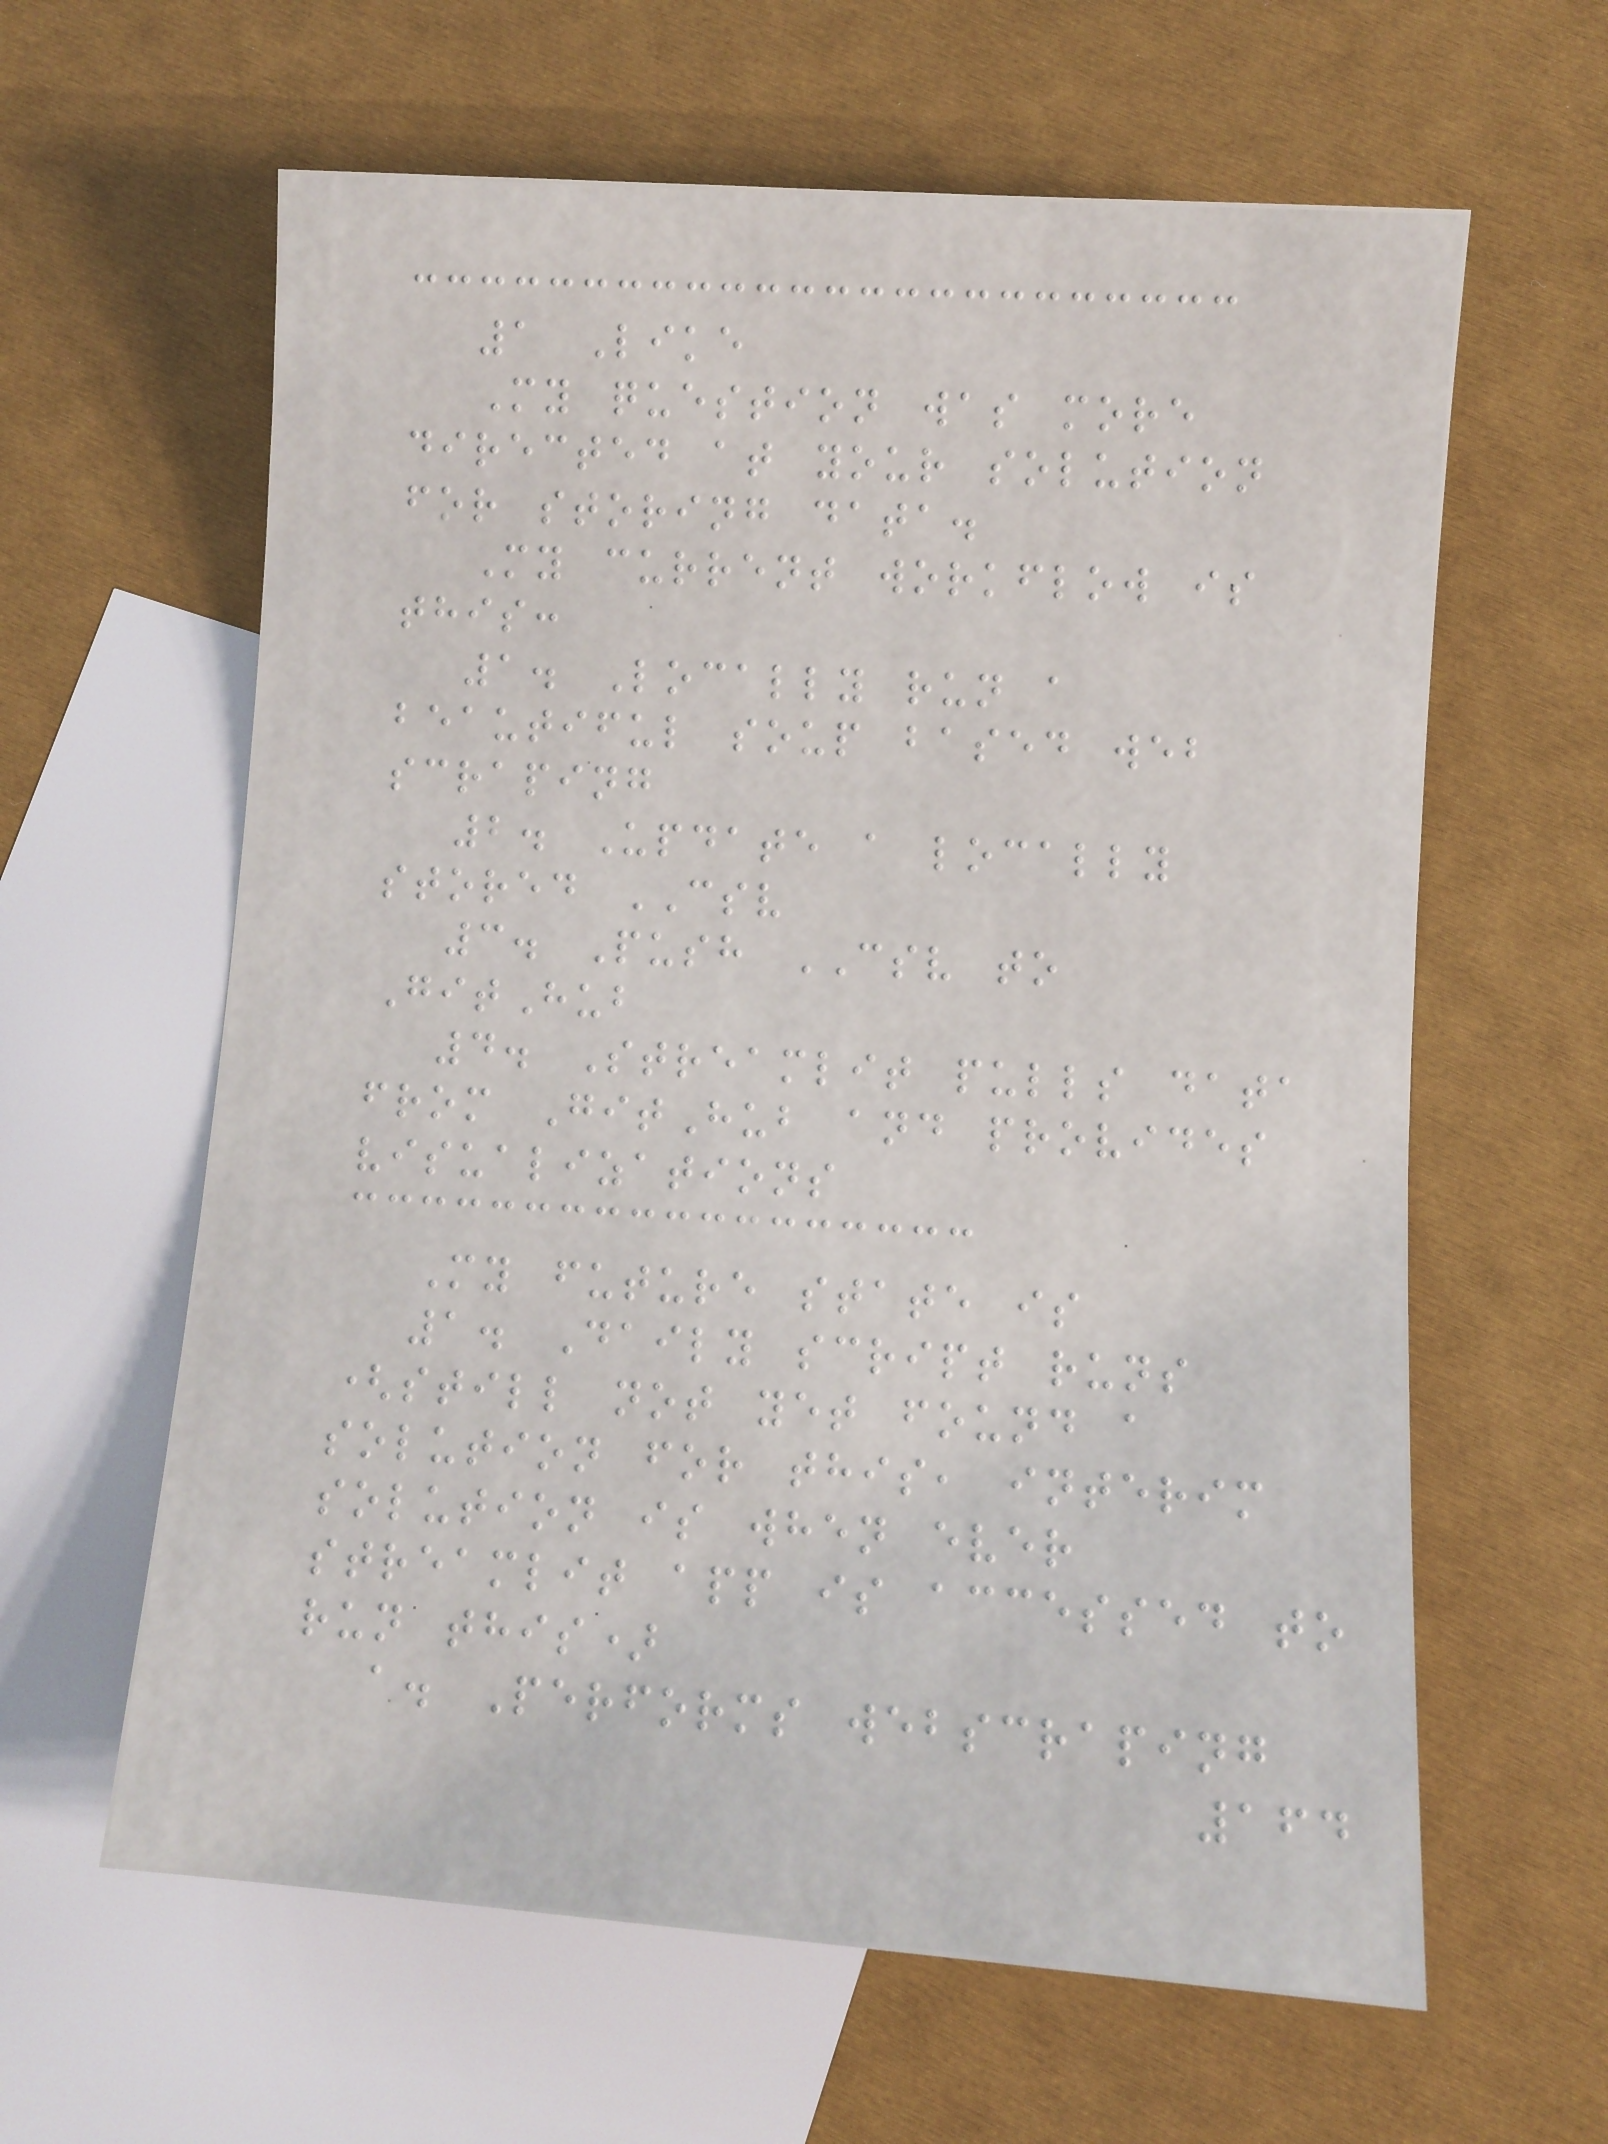1 Like
My question was more
directed at your solution
for storing data.
My current workflow is
this:
1. Locally run a
beautiful soup based web
scraping
2. Update a locally
stored CSV
3. Push CSV to
GitHub
4. Streamlit pulls data
from GitHub and provides
visualizations
My future state is
1. Daily script runs
(still not yet found a
solution for this, interim
solution is when ever
streamlit app is accessed to
run this)
a. Performs webscraping
164
